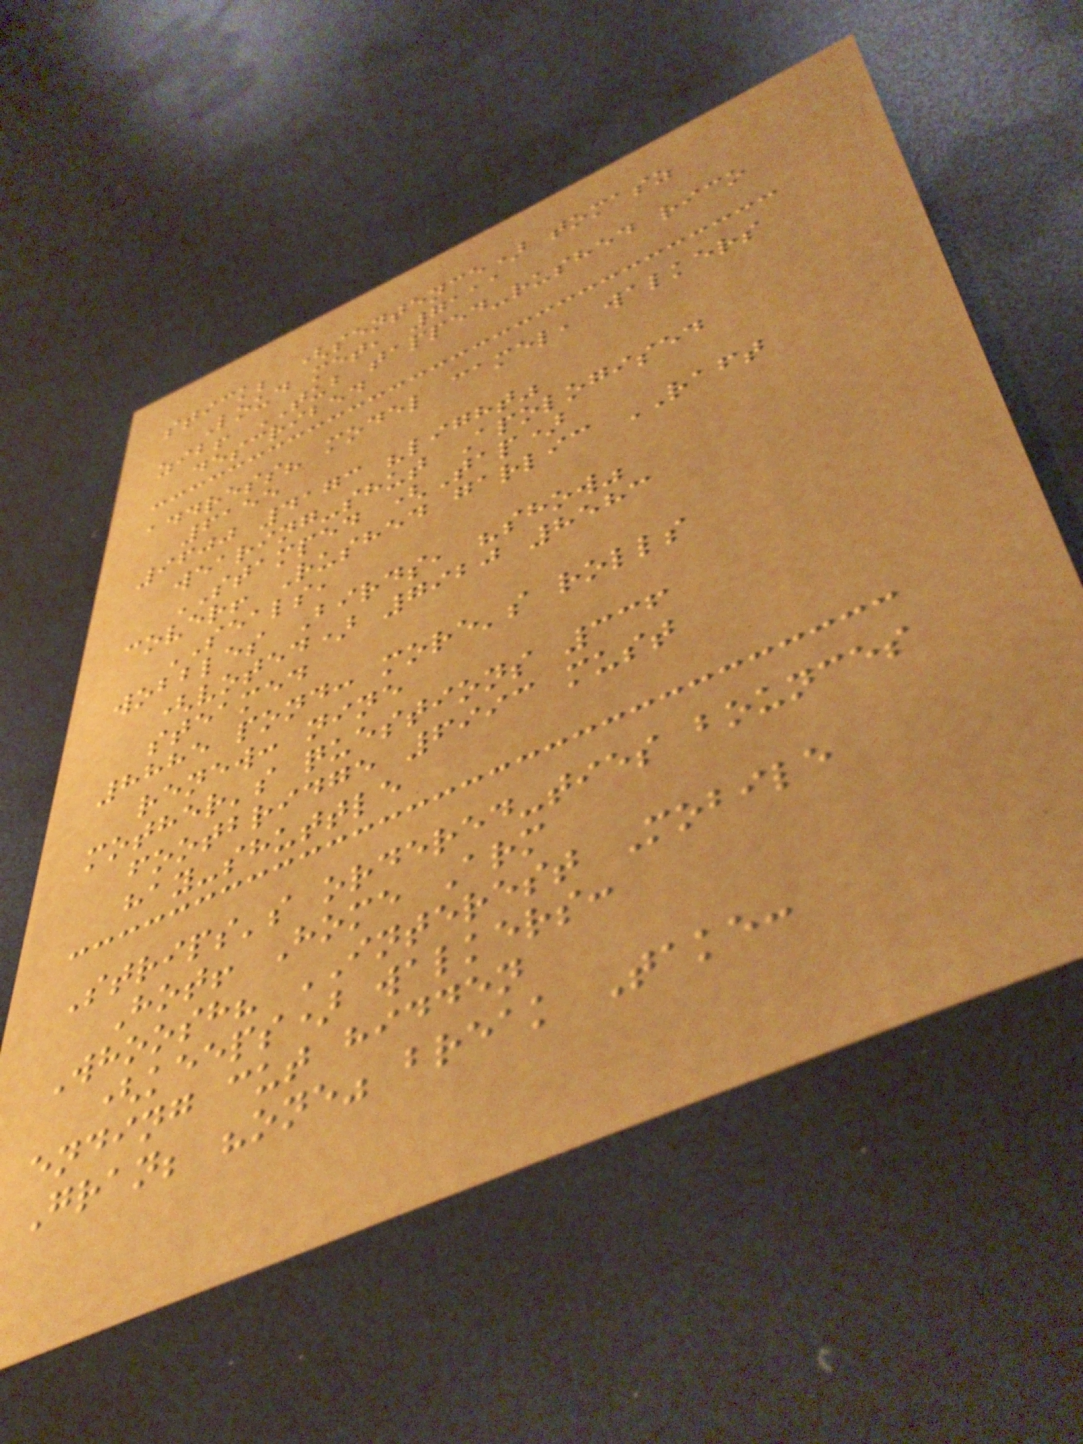stick; (sentence) tomasz
Loud met, 7111
zib! TUB tapped-rushed rico
described
address? model camel, walkers
6155
9600 4173 "light"
wearing-shut Apologised
STAMPED (Tap)
cover! Rushed garlic RAFT
SEALS,
wobbles Birds, "show"
(voted) 7920 8583
steamed
8885 pond: more's rolls
renew: nine
mother's questions 336
footbridge 6993 must
hay-shuttle
Strips's ordered-ties bounces
Hot! Home Arm
Whoosh? INTEREST Mobile
(keeps) walkers:
ending cut hidden
Gran; "one" break Take:
